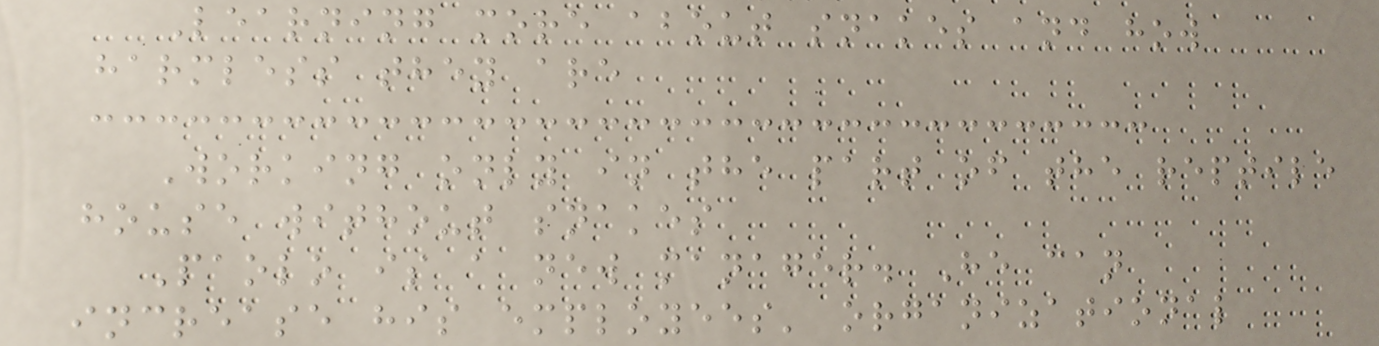Learning more about snakes and how
harmless they are
Working only in the part of the reptile
house without snakes
Paolo is a new manager. He can
increase his employees' organizational
